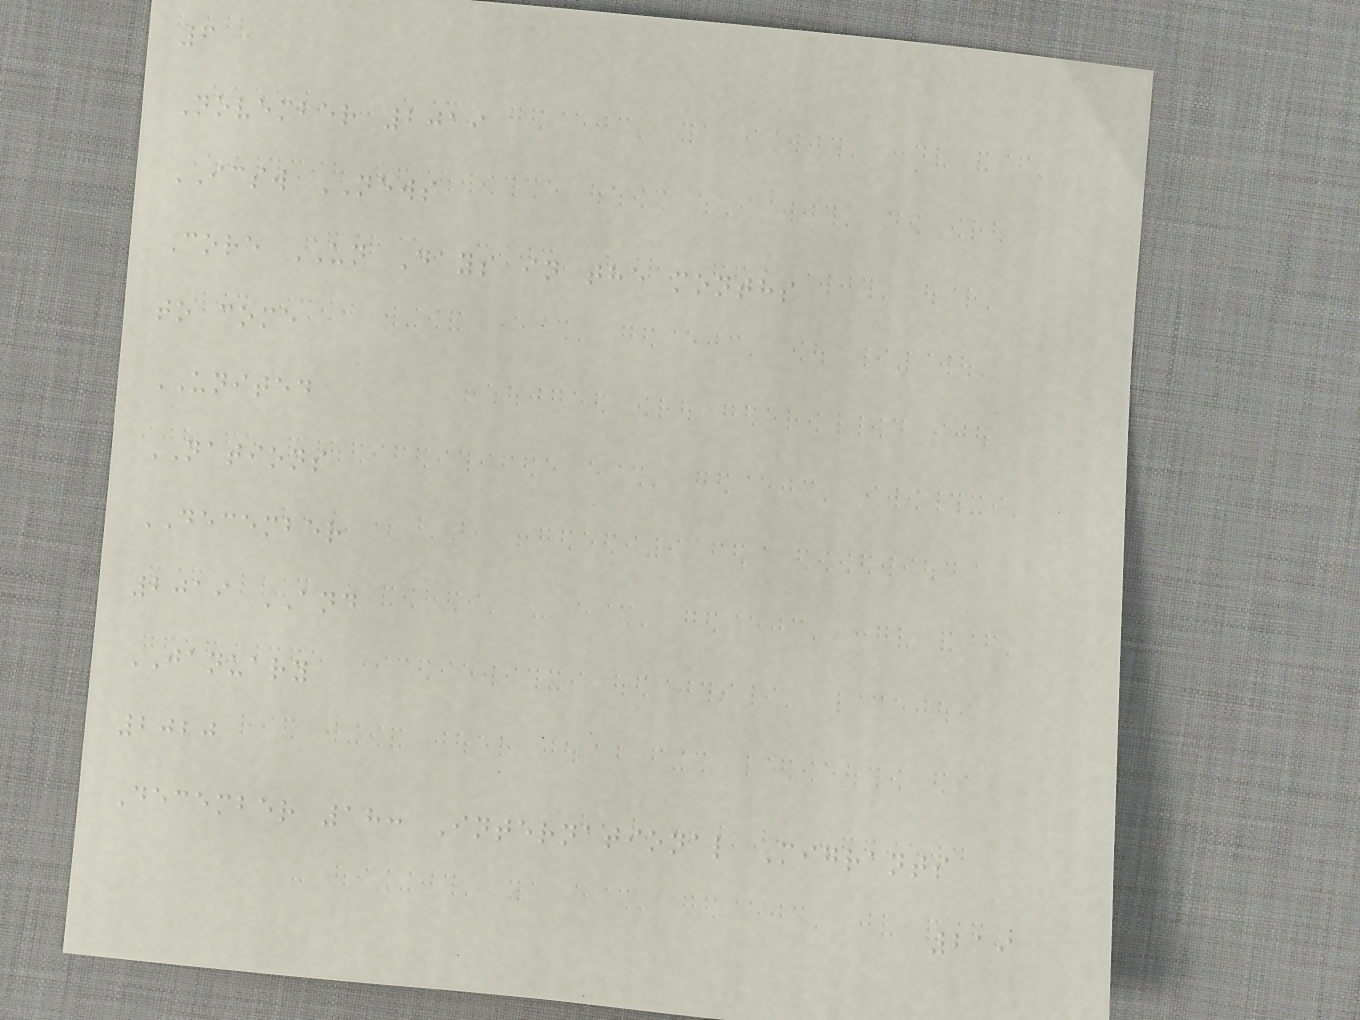6
November 2019
ICSW NEWS
Core UN Days in the months
to come
UNITED
NATIONS
DECEMBER
2019 AND
JANUARY
2020
December 18: International Migrants
219
